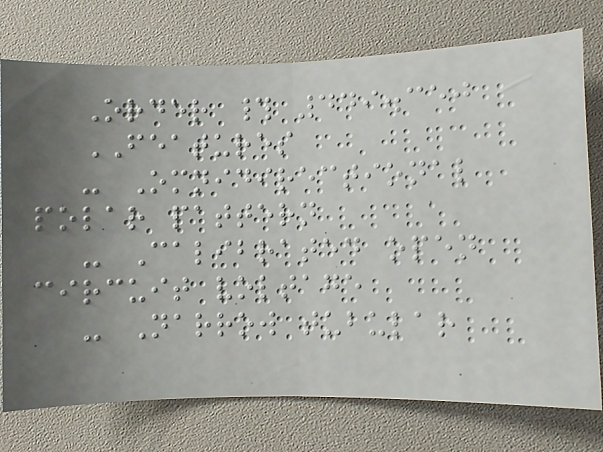Order # 449.350
FEATURES
- Omnidirectional
polar pattern
- Calibrated open
circuit voltage
- Narrow tubular
